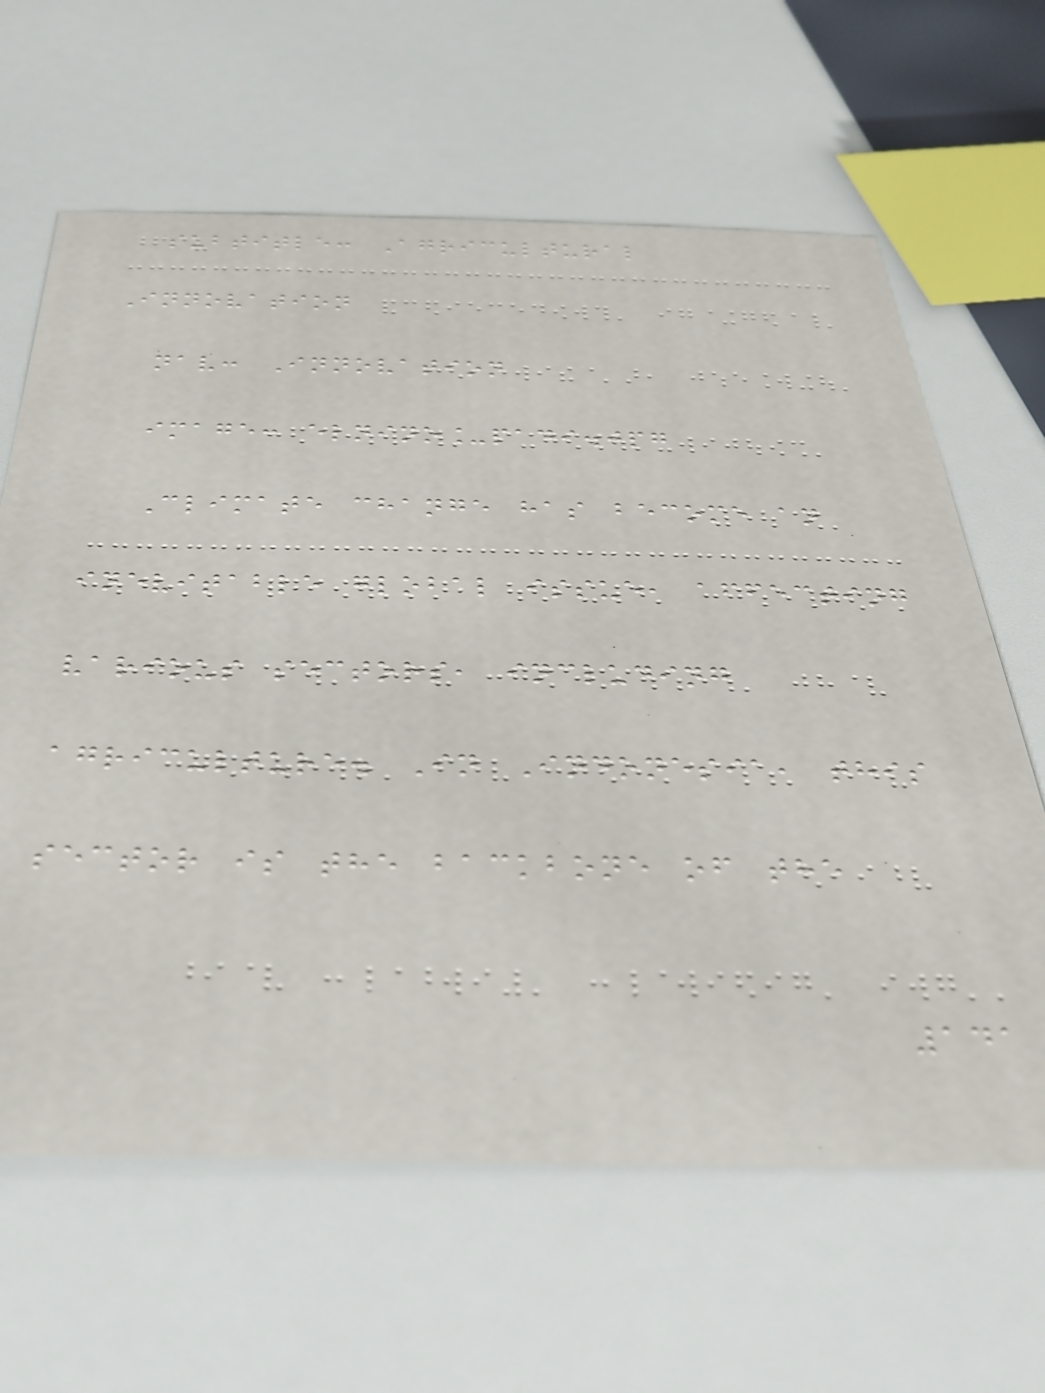subtitle: Agricultural
Innovation
nav: Innovation
image: elnino_padi.jpg
Climate change has become an
inevitable global issue, affecting
various sectors, including
agriculture. In Indonesia, this
sector is the backbone of the
141
